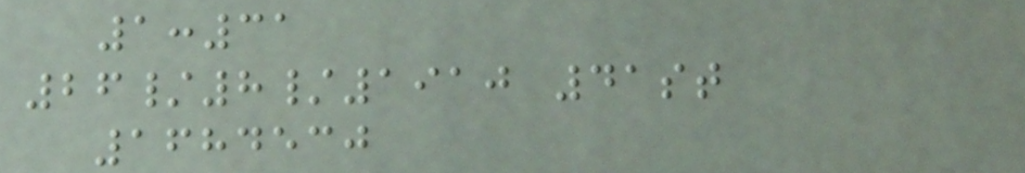1:31
26/8/1910 41st
1684530
